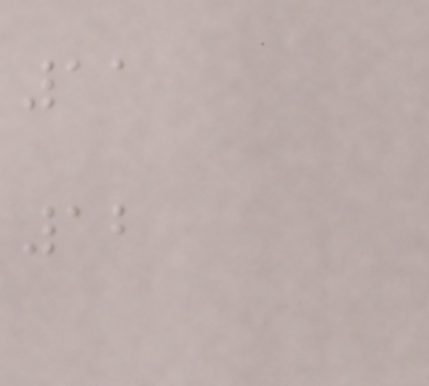11
12
